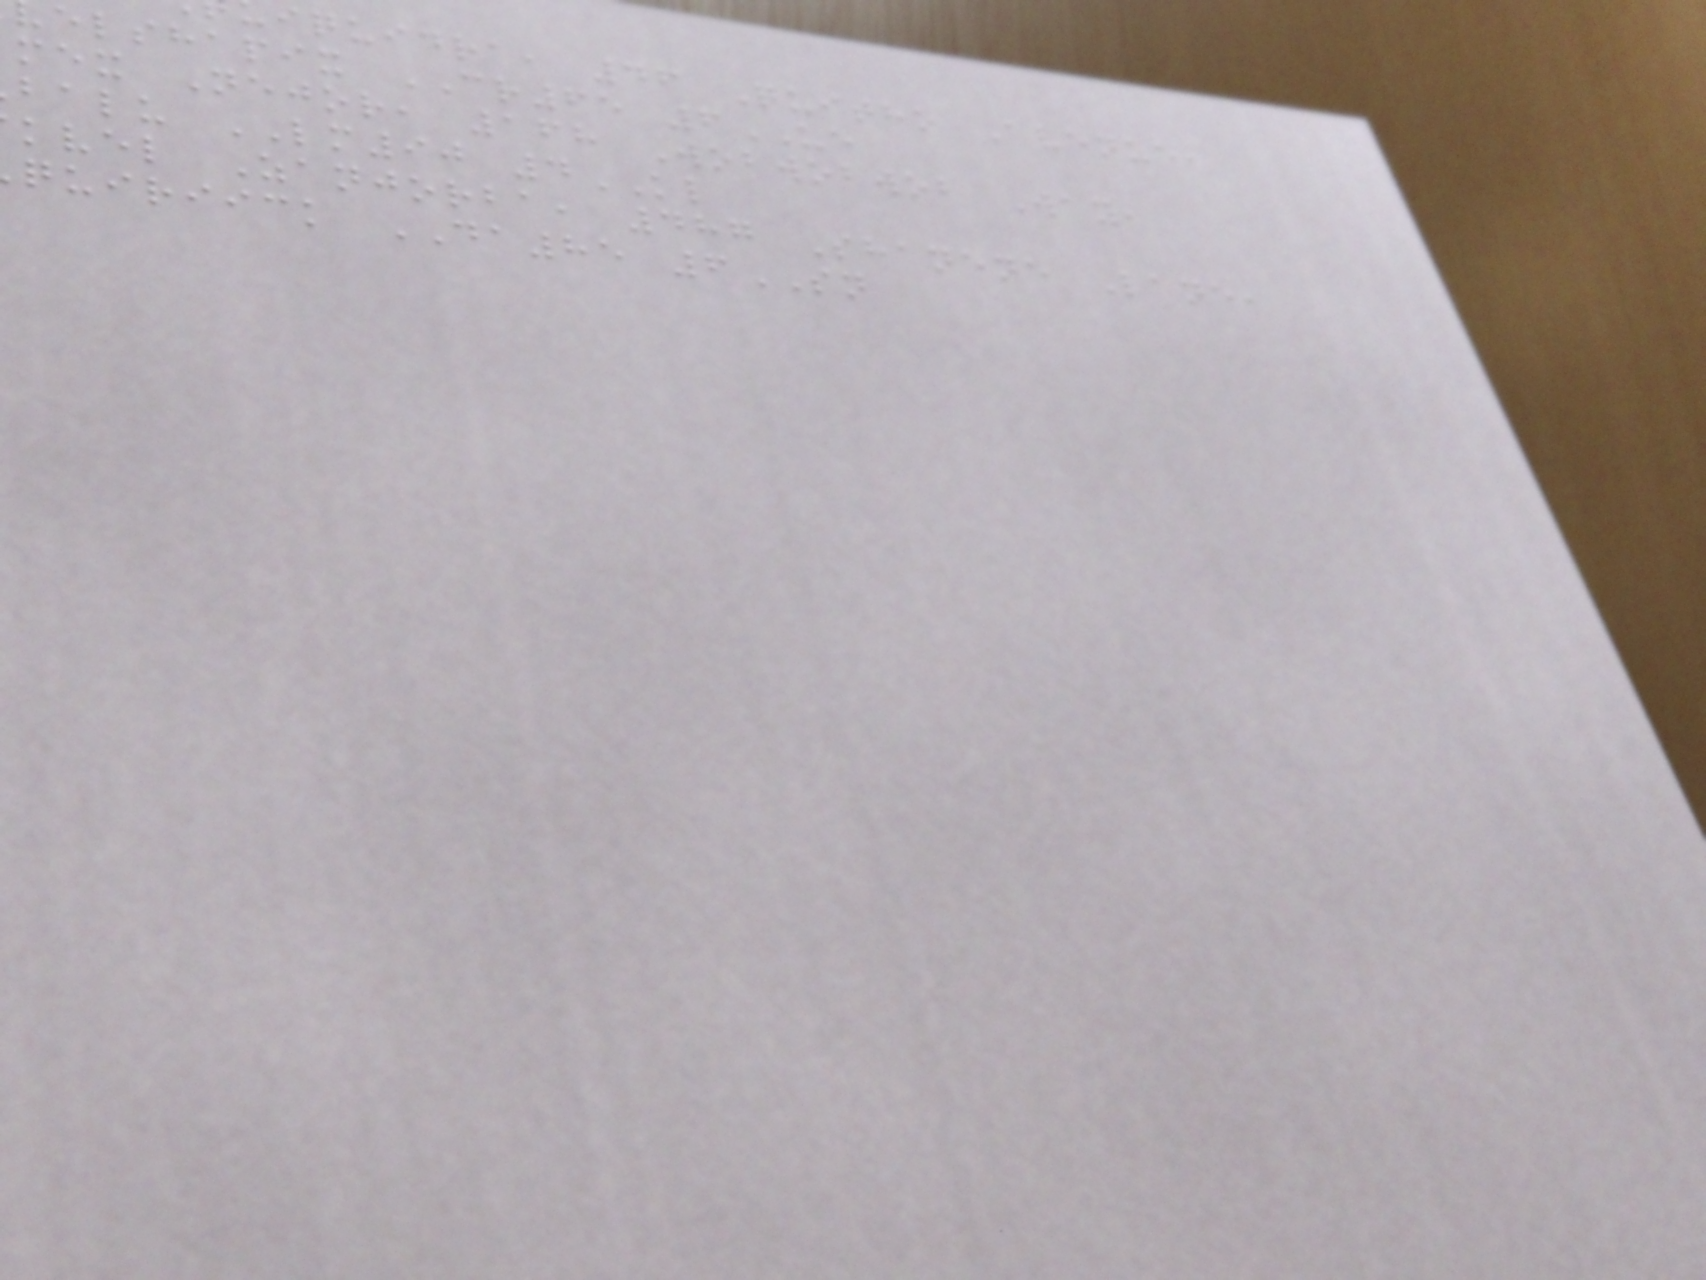iquidra, 46 Quitho Avenue,
elshapix CR65 6UE
mex Nejor, 168 Wobwobwob Way,
balu LM90 4KL
kvel Zanjorba, 487 Shanene Lane,
quiriick DA85 6SN
